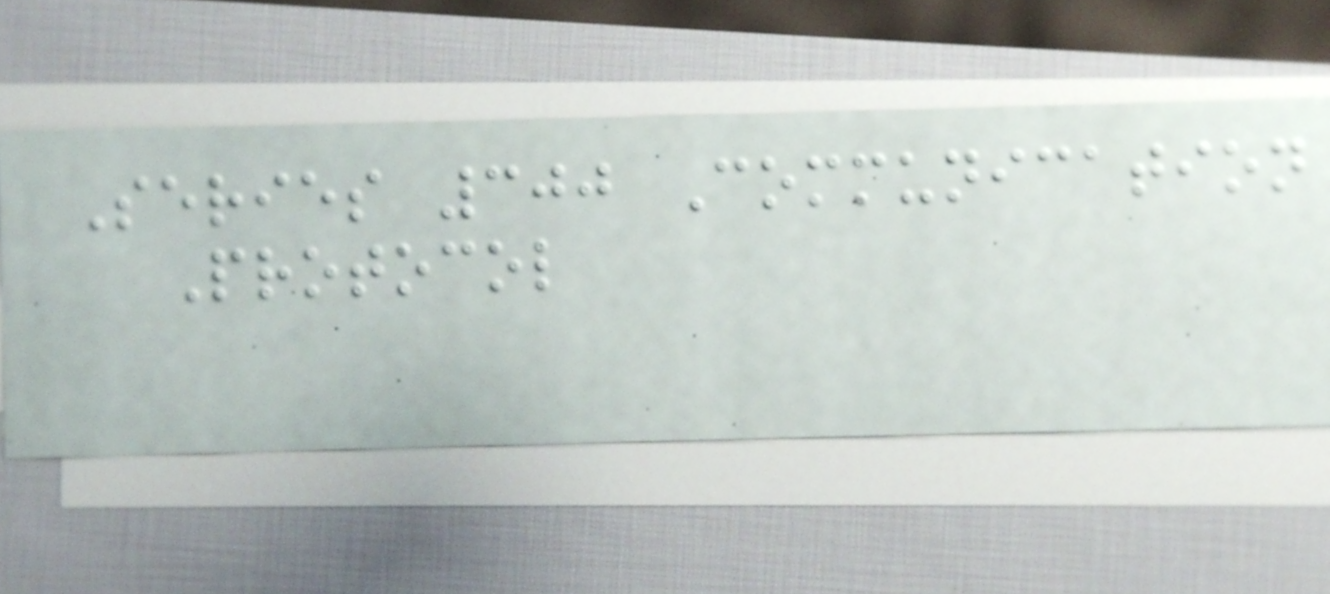Series 300 Communication
Protocol
